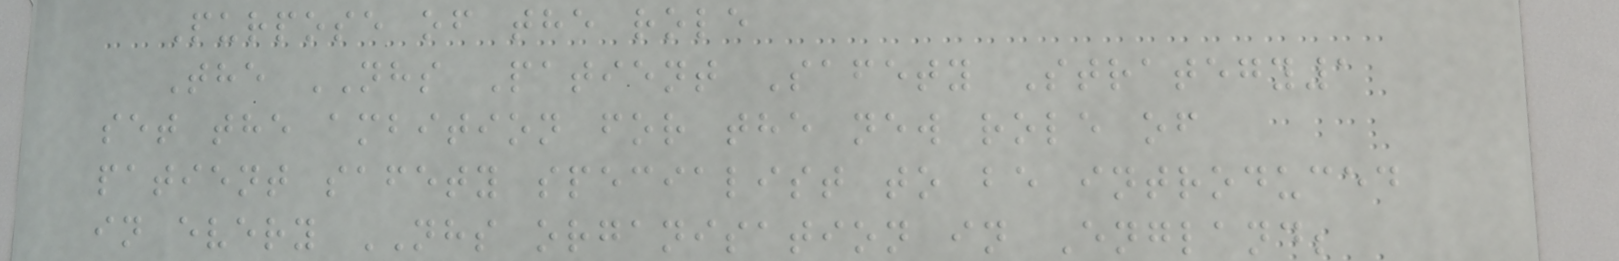Purpose of the role
The NHS Patient Safety Strategy1
set the ambition for the new role of
patient safety specialist to be introduced
in every NHS organisation in England;
